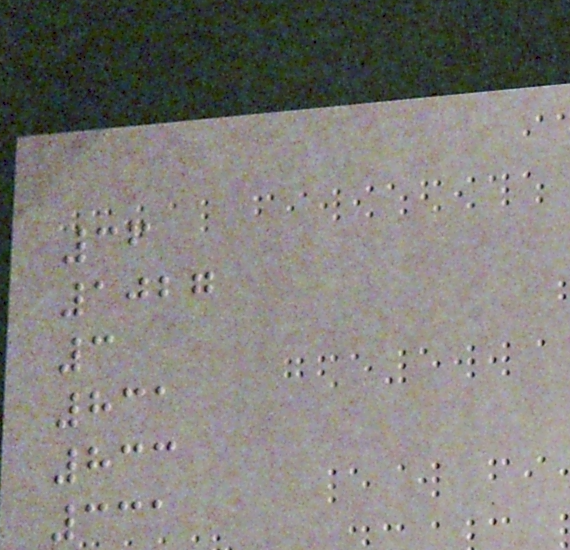36
1027
3
831
833
331
